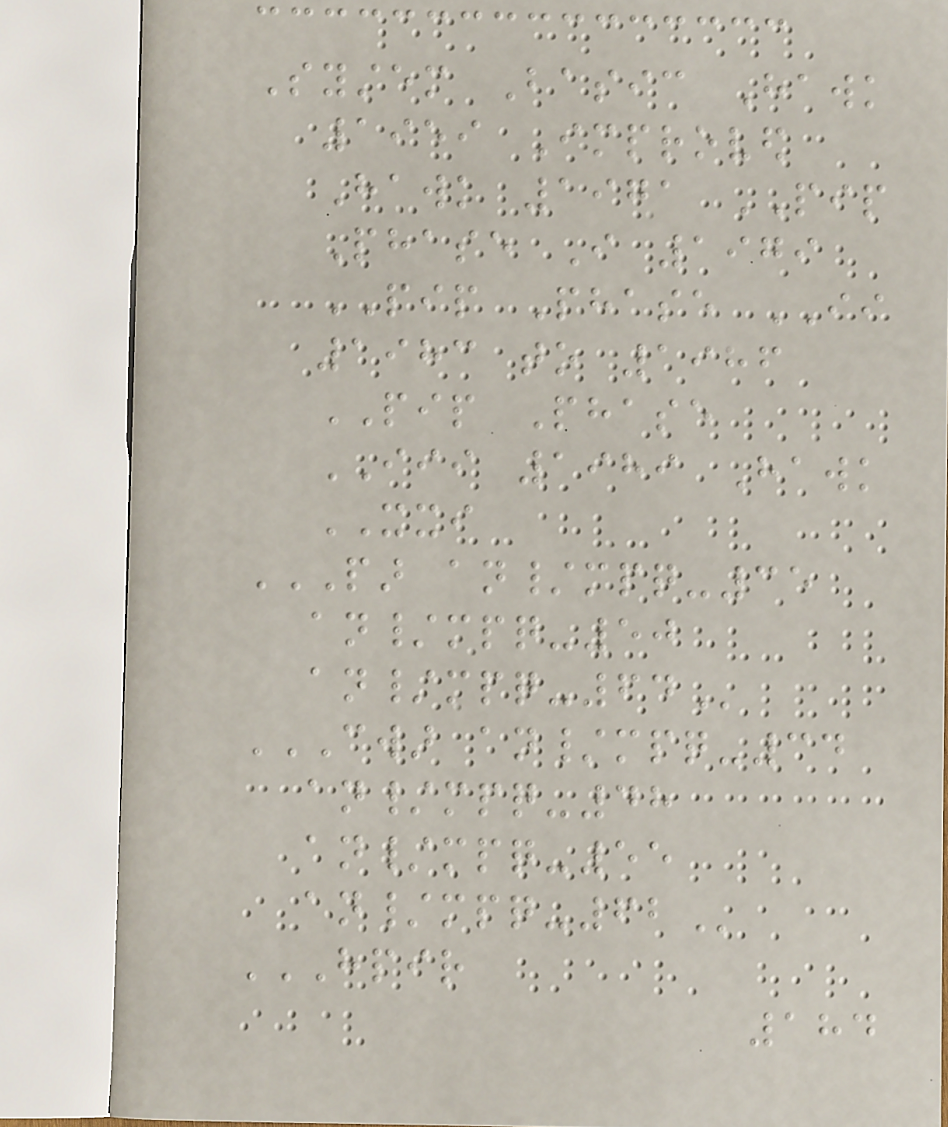System Basic Hawk
1959 Improved
Hawk 1971 PIP
Phase I 1979
PIP Phase II
1983 to 1986
PIP Phase
III 1989 Hawk
XXI
PAR AN/MPQ-35
AN/MPQ-50
AN/MPQ-64
CWAR AN/MPQ-34
AN/MPQ-48
AN/MPQ-55
AN/MPQ-62
HPIR
184
